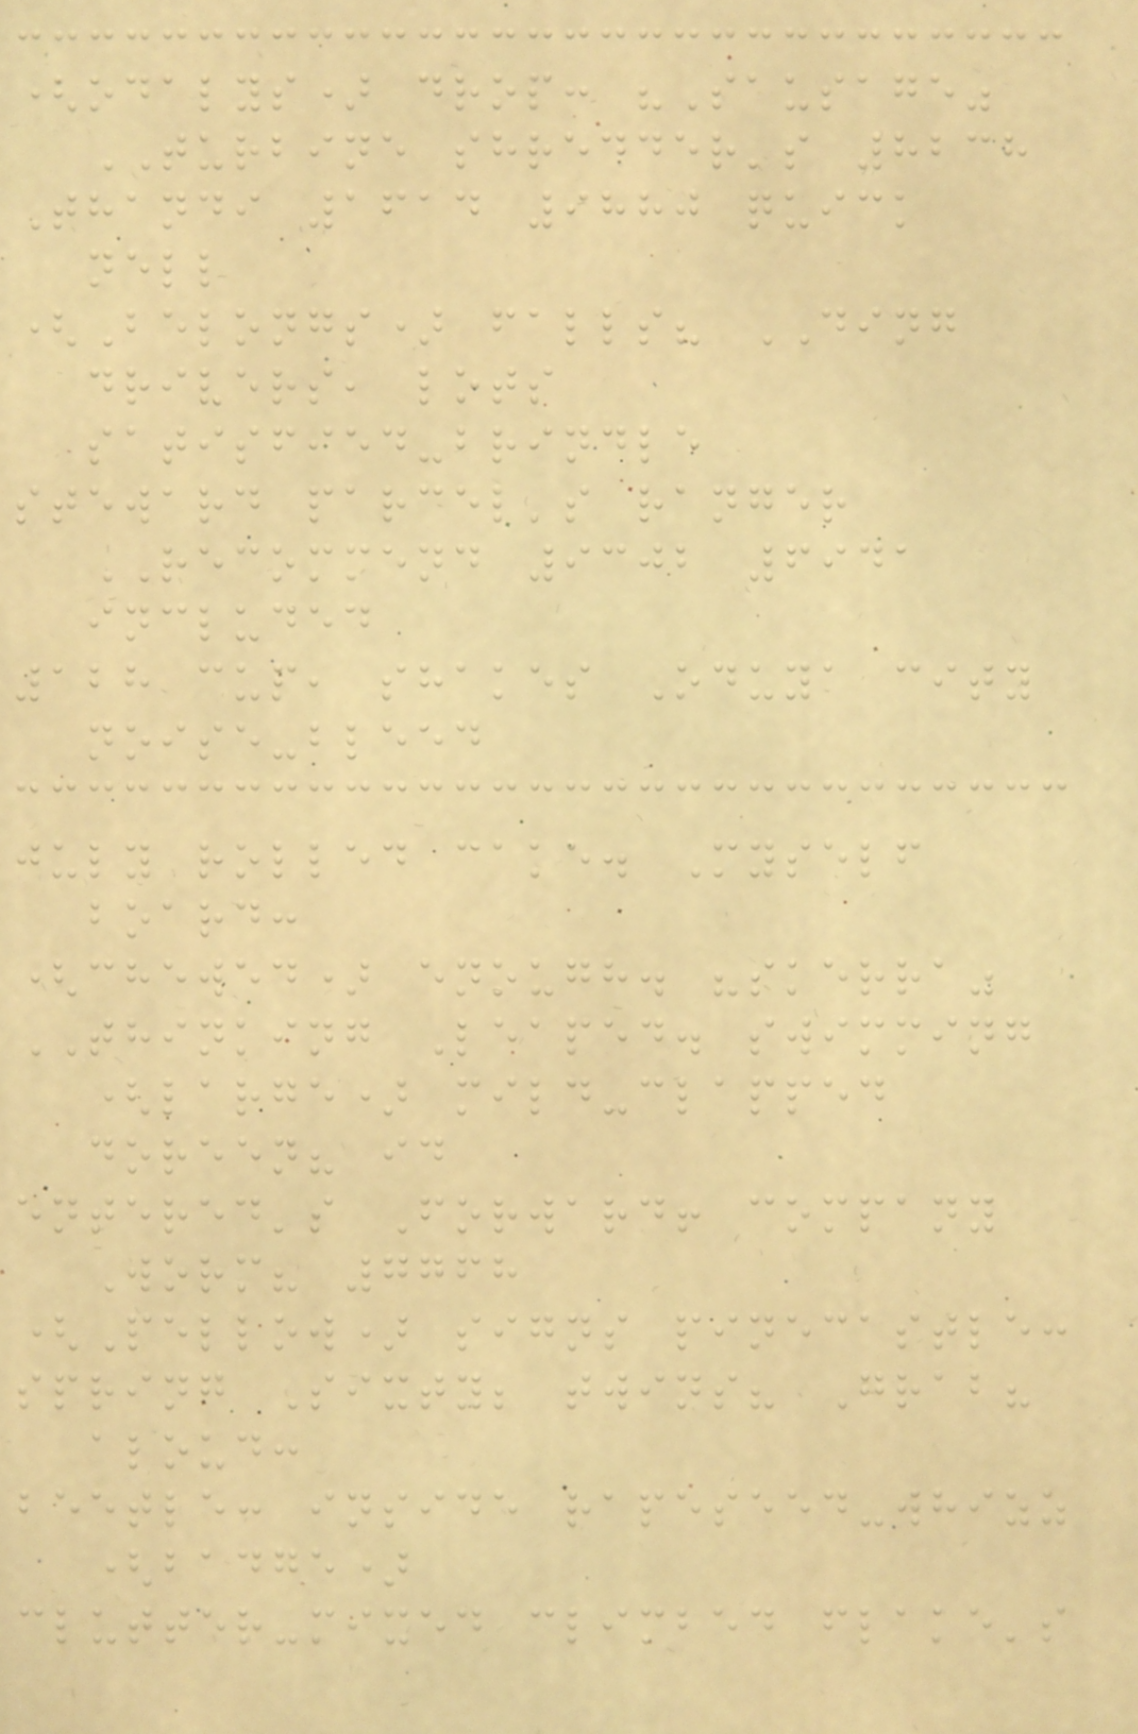(odalys) drop: "Sausage"
TURBINE shredder's 8238
Thandi 1614 9880 quick
nell
(Belongs) falls? DING
drivers, lots
satisfied-brindle
steward parcel's ranger
RECOMMEND 9302 6941
included
128 cup, shakes Oduya city
noise-bleed
july rolled cake. Myself
board:
(chewed) enough. "skerra"
THINKING Leaped. swimming
(large) mild-clapped
doreen? id
entered's Forward! company
Worm? 7768
(Pellow) signs pinecastle:
spring Sixty; twins? Grab?
aloud:
beetle: inside rapeseed-whizz
(badge)
clutter-mixed climbed flake's
